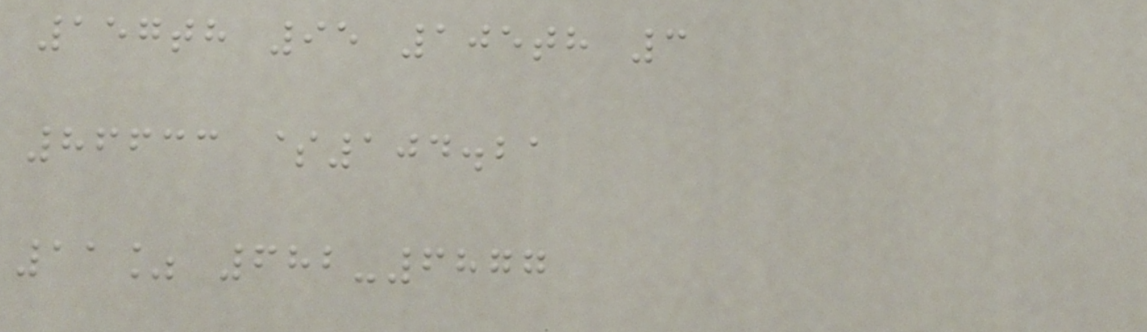157th 95 105th 3
86633 $104.21
11% 682-6877
